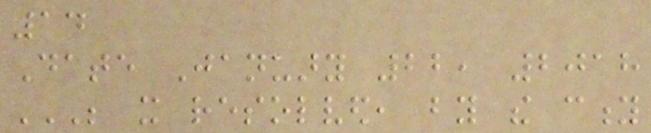14
Date January 22, 2018
BE IT RESOLVED, BY THE CITY
